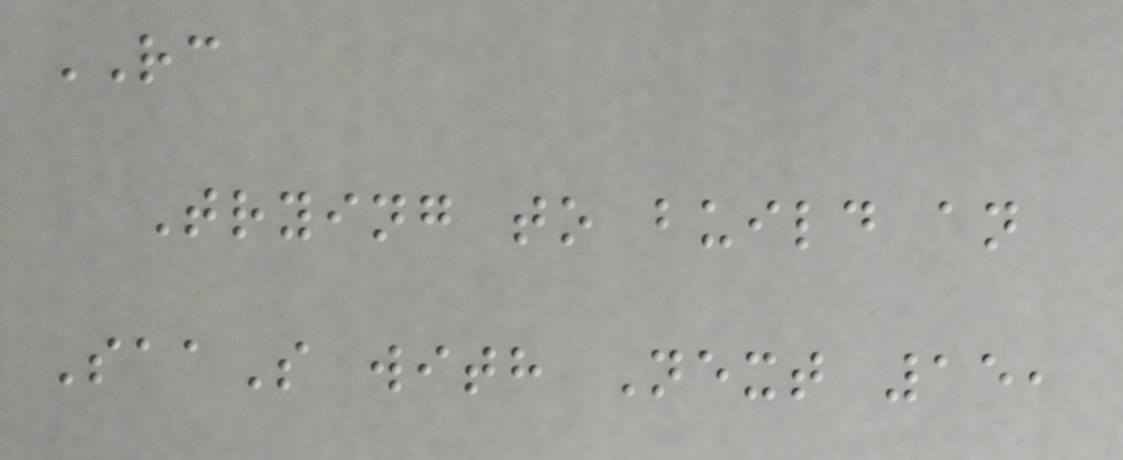RC
Trying to build an
SaaS with Next 15,
